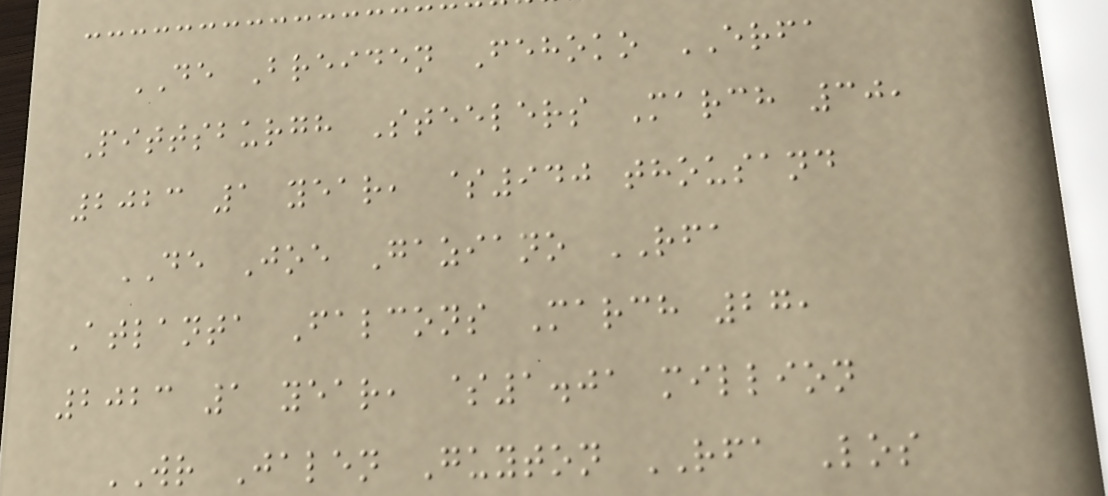DE Breiden Fehoko ERFA
Pittsburgh Steelers March 30,
2023 1 year, $940 thousand
DE Joe Gaziano RFA
Atlanta Falcons March 27,
2023 1 year, $1.01 million
WR Jalen Guyton RFA Los
